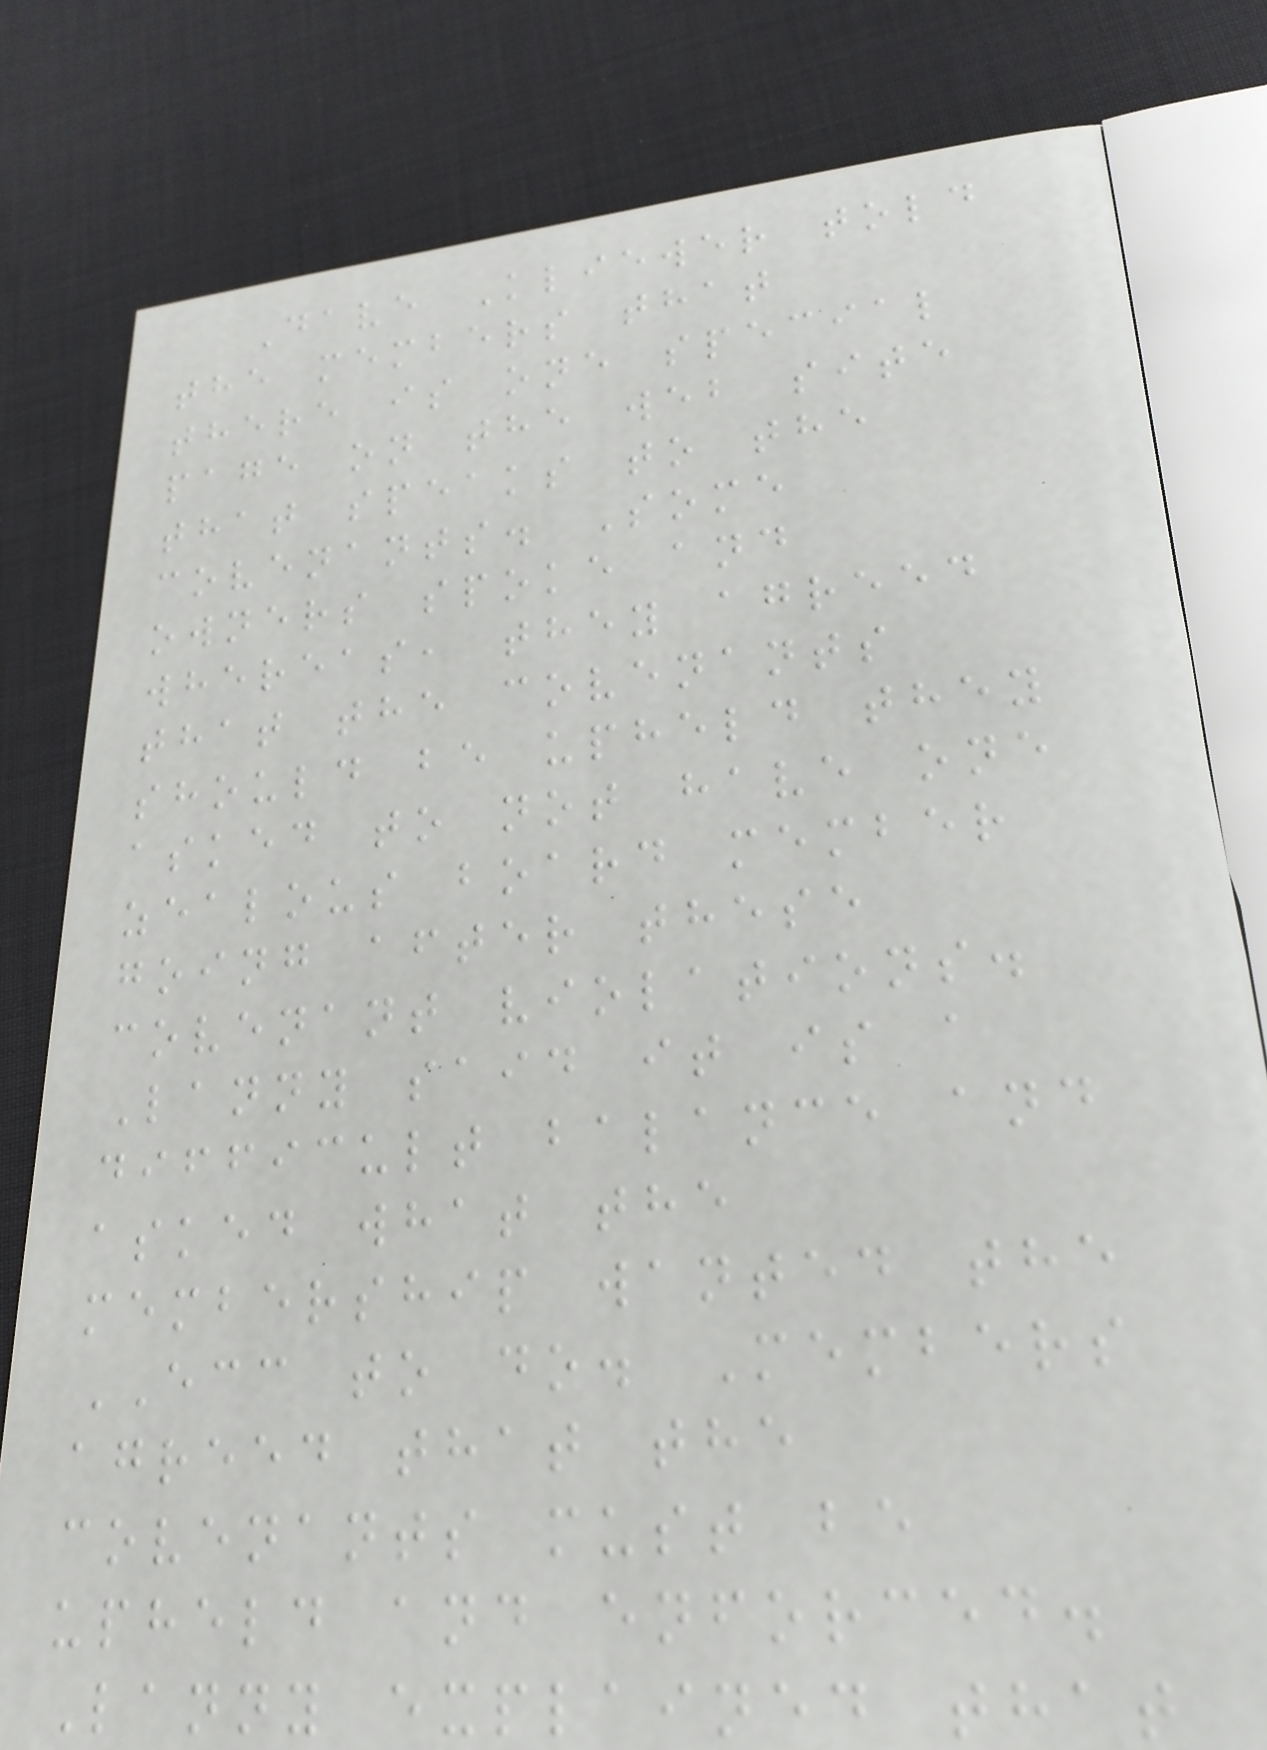Dave Kliewer told
the members that
there is one special
page on the web site
that speaks to the
covenants. Some
owners spoke and
whereas, they agreed
that the covenants
should be upheld they
asked to not have one
zealous board member
going after these
covenant violations.
Lanny said it is a
difficult balance and
asked what the
membership wanted the
ECC to do. Members
agreed that the
covenants must be
upheld and enforced.
Lanny explained that
